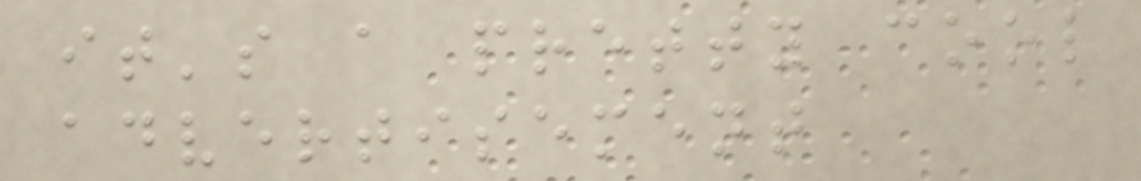it's a pretty cool
advertisement
